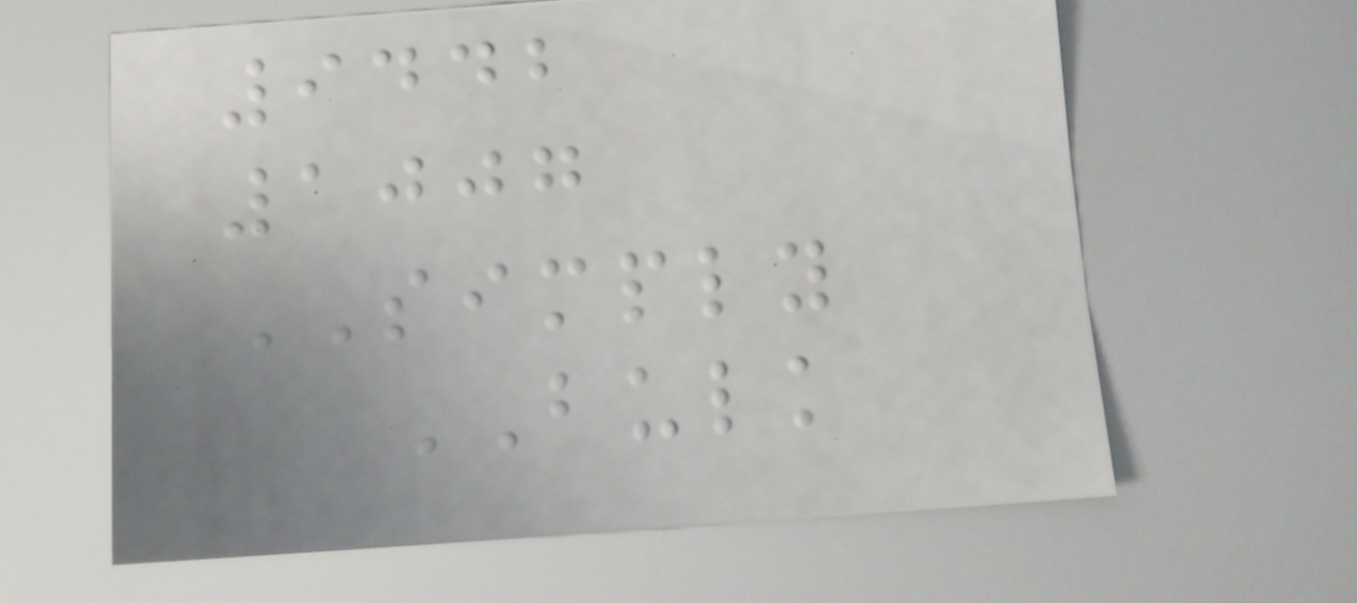9442
1007
SIMPLY
BULK
